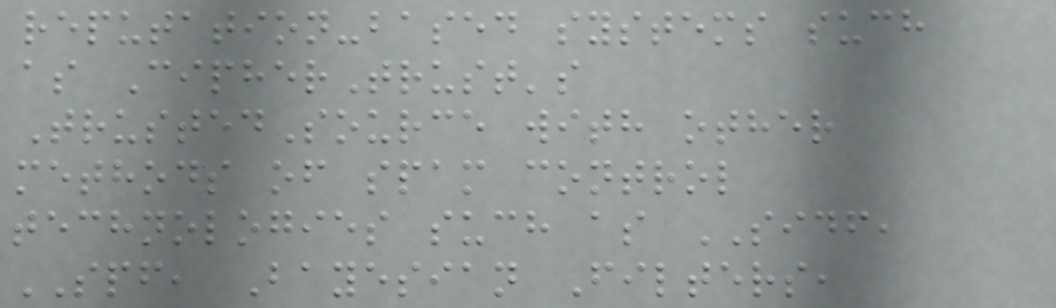reputation-based systems such
as CipherTrust's
TrustedSource with other
methods of spam control
technologies such as SIDF,
SPF, Bayesian Filters,
